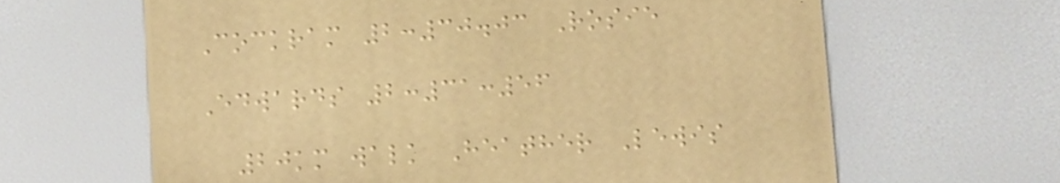Cockram 2:30.03 Rosie
Edwards 2:31:56
20km walk Heather Lewis
